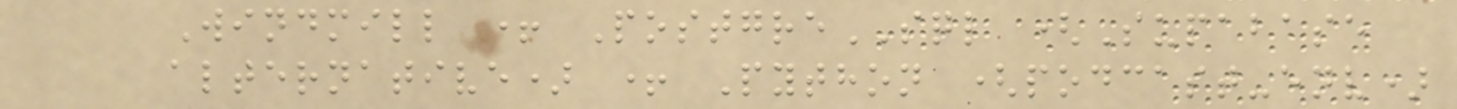Windmill + PostgreSQL (Supabase
alternative) + Python (podcast-env)
